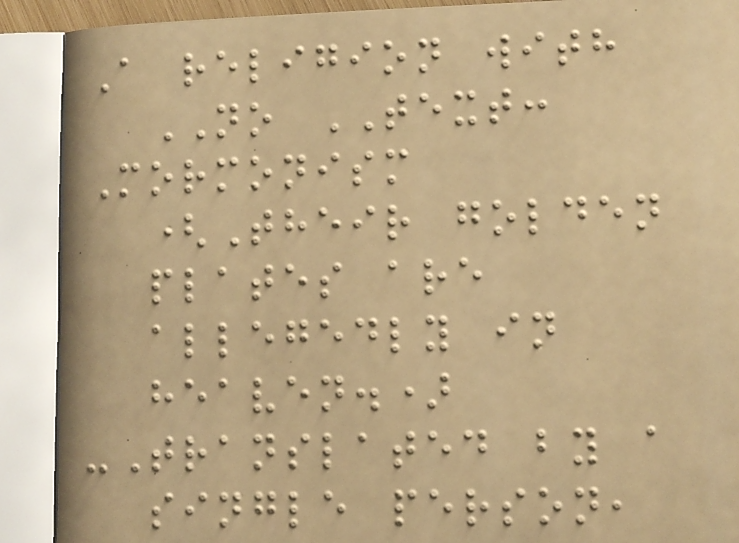A religion with
NO TEXT:
Mormonism
(Their golden
plates are
allegedly in
heaven.)
-Translated by a
single person,
